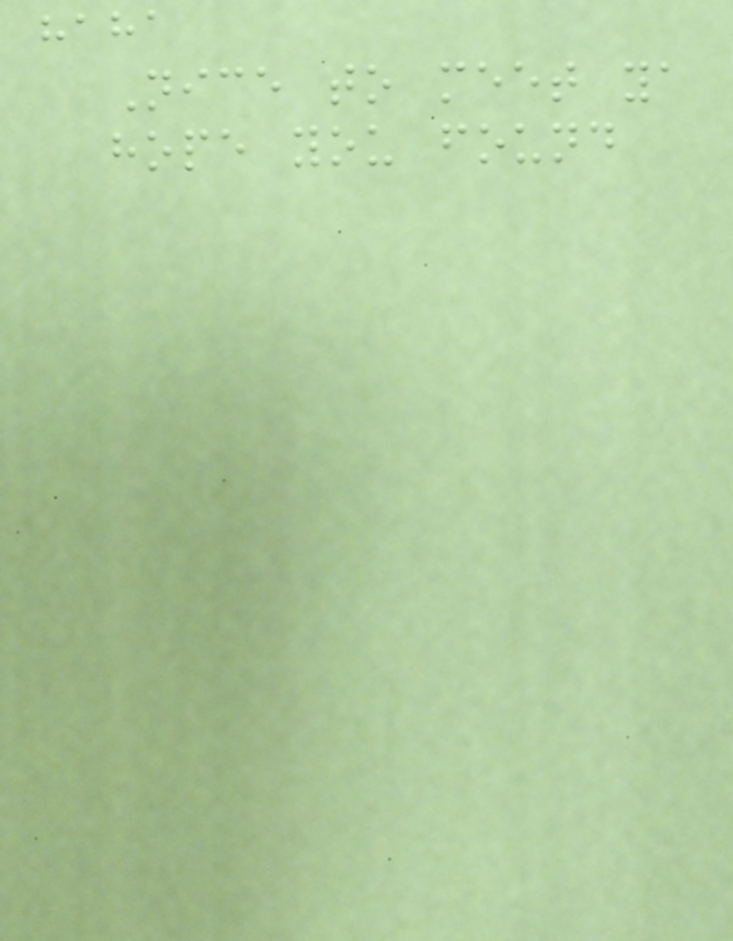haha
Nice to meet ya
hope you found
